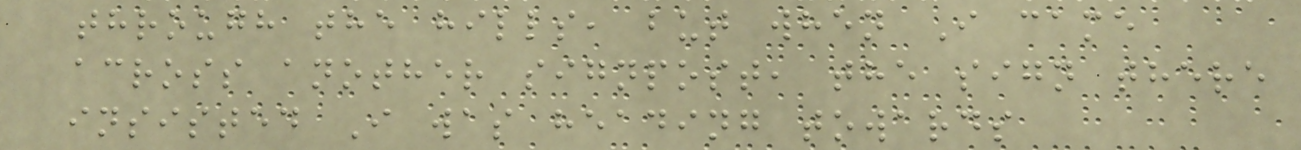through the hills, but when I came
across another signpost, the sign there
insisted I was heading towards
